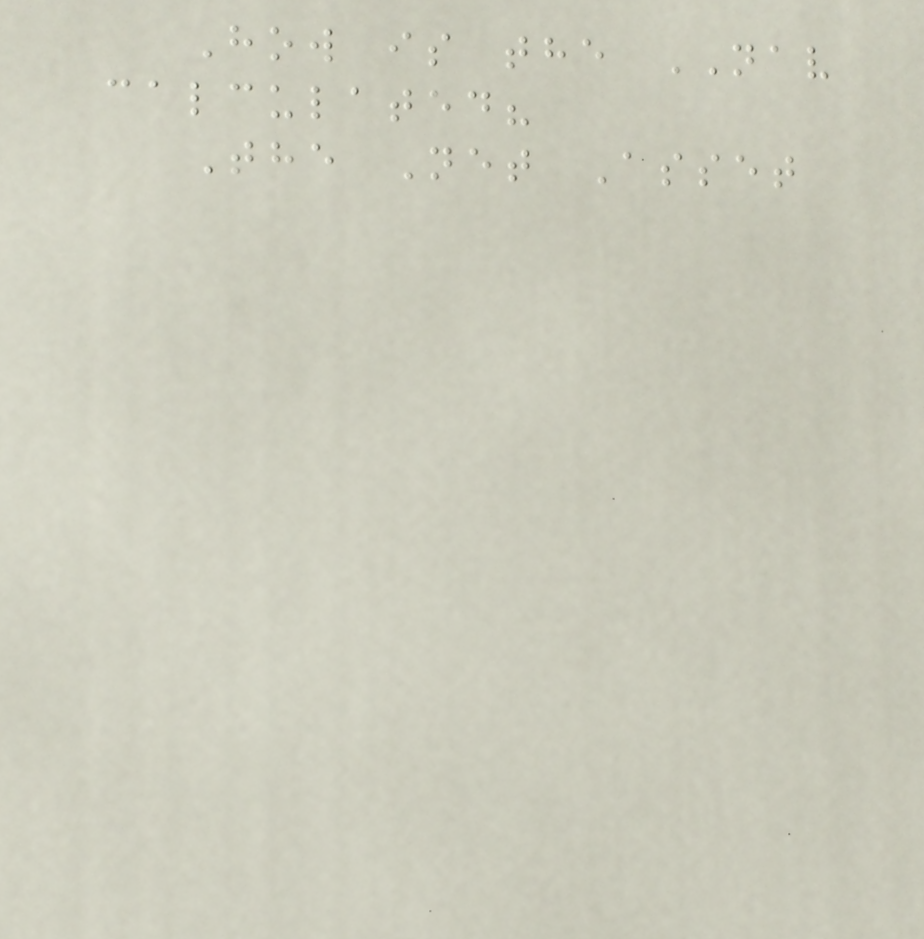How is the NAV
calculated?
The Net Asset
